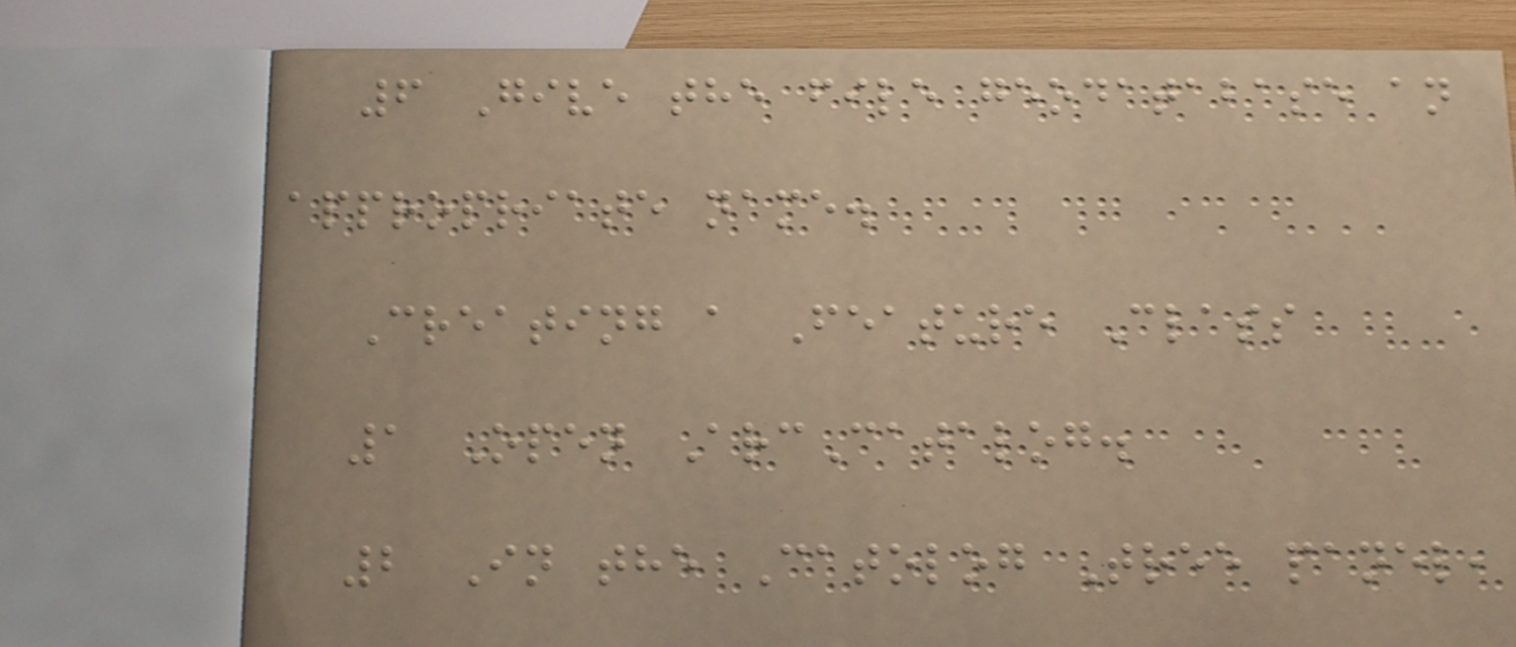6 Give the file geodatabase an
appropriate name.
Creating a Feature Class
1 Open ArcCatalog.
2 In the Catolog Tree panel,
